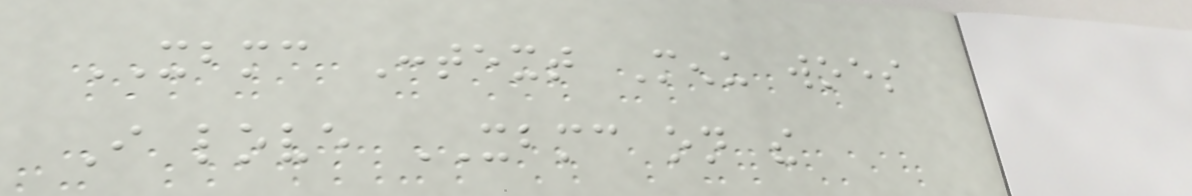XBMC Context Menu woes
I love XBMC on the
